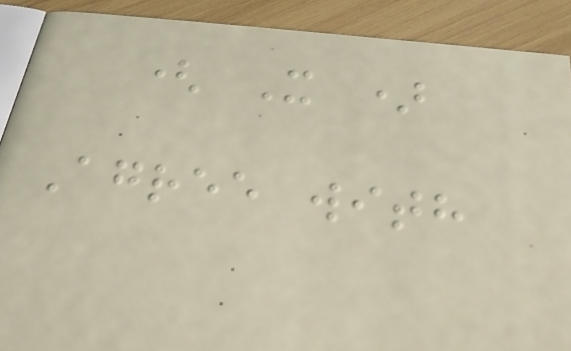( X )
Agree with
